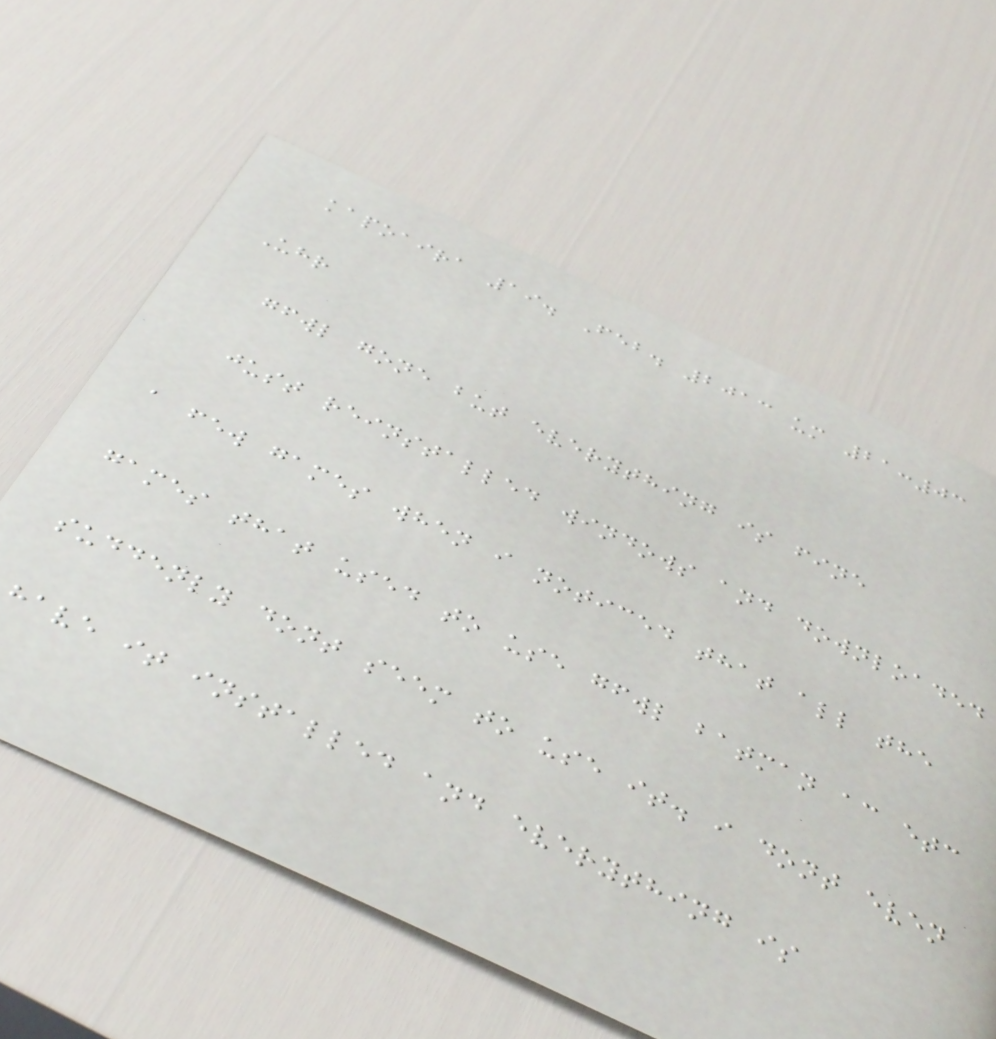kapoaira 19. Feb. 2013 um 21:03
Uhr
gfwl gone but everything is fine
just reinstalled windows and downloaded
a few games when i noticed that all the
games that used to use gfwl batman ac etc
suddenly dont seem to use it. i dont even
have it installed and everything is
